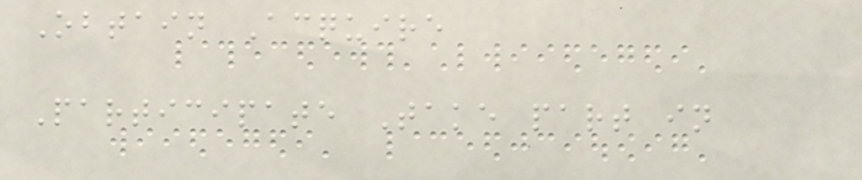Obtain Acquire
Participate Take part in
